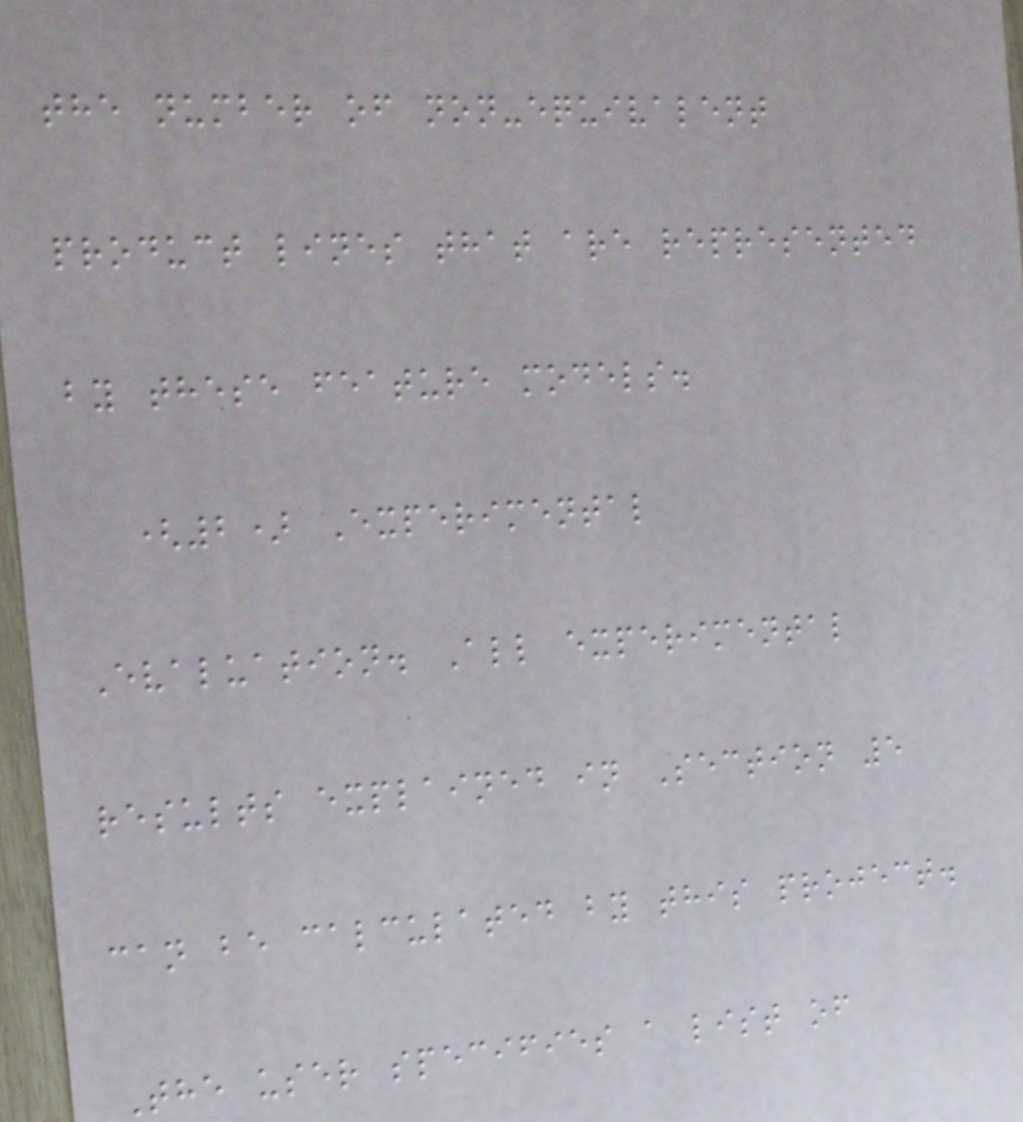the number of non-equivalent
product lines that are represented
by these feature models.
(2) Experimental
Evaluation. All experimental
results explained in Section 5
can be calculated by this project.
The user specifies a list of
